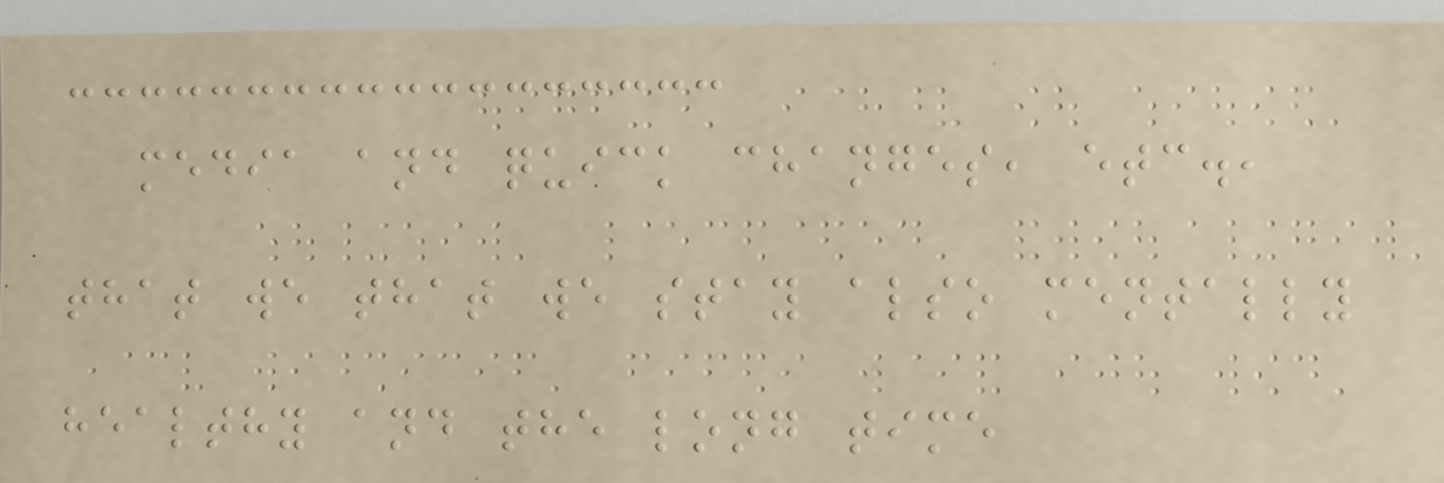media and quick changes, etc.,
that we that we stay also mentally
healthy and the long time
